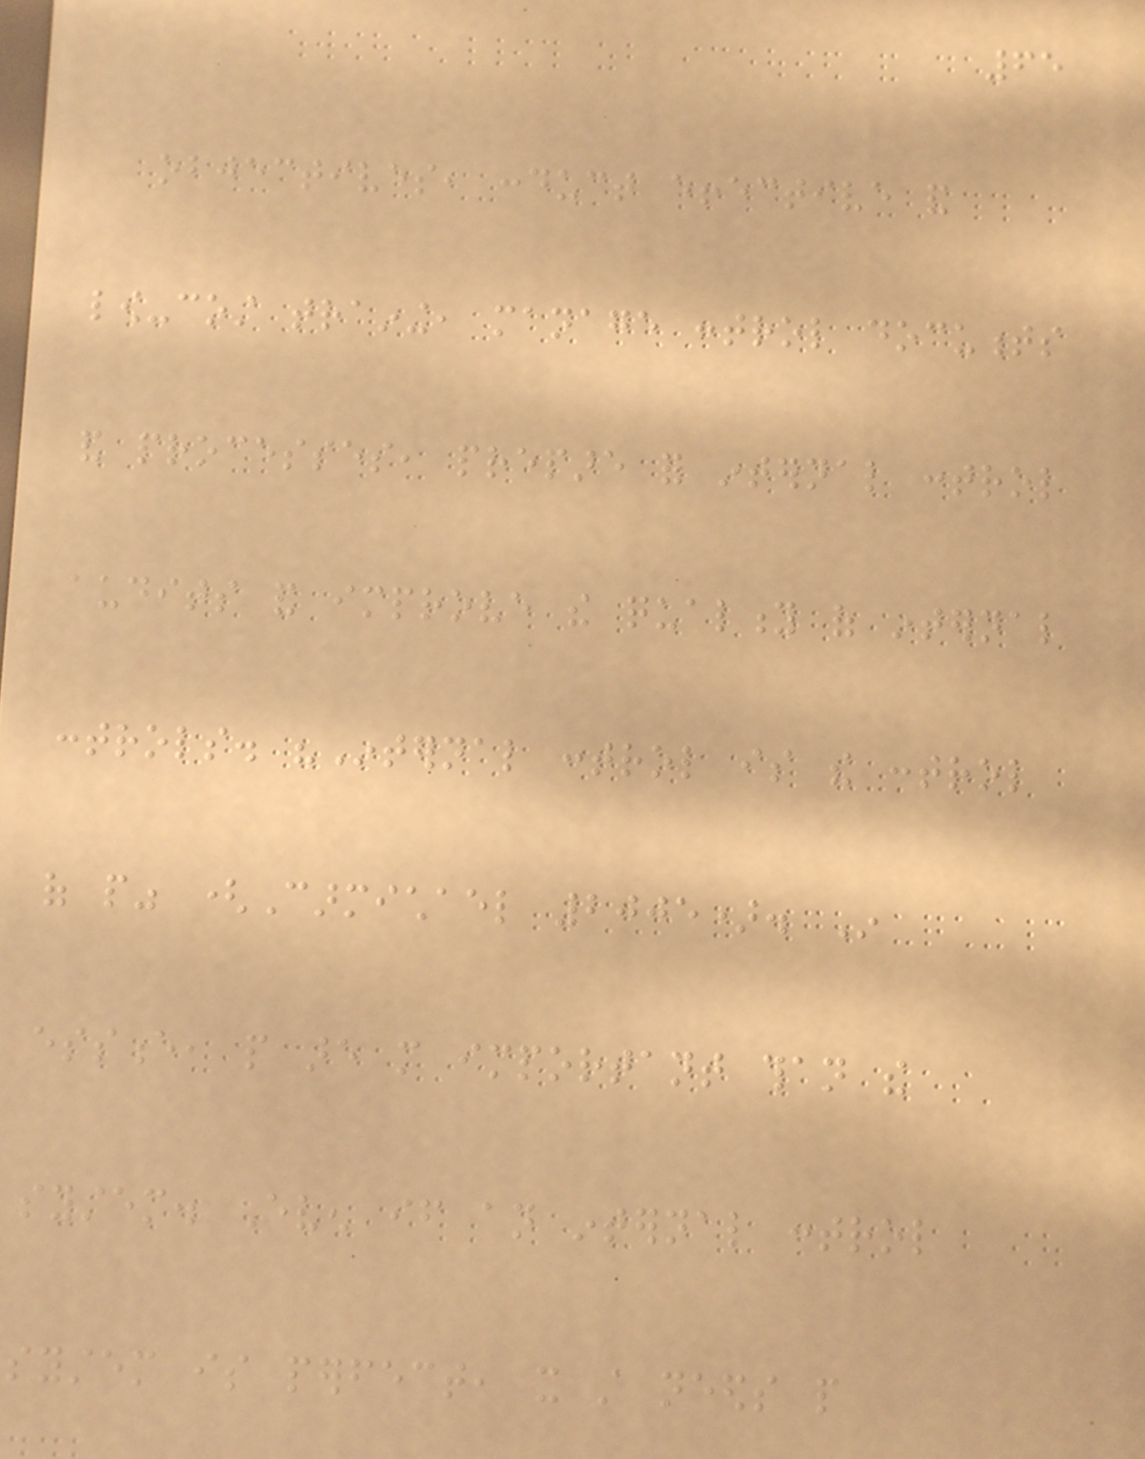65
objectives, conduct effective and
low-cost training, manage control documents
and processes, prepare for internal control
audits and improve the quality of internal
controls. "Internal control is the control
of people" (Carmichael 2005). In
essence, people are more important than the
system. Even if an internal control
system is perfect, it still needs people
